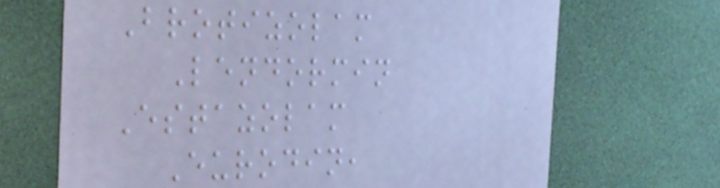Brotizolam
Lendormin
Estazolam
Eurodin,
